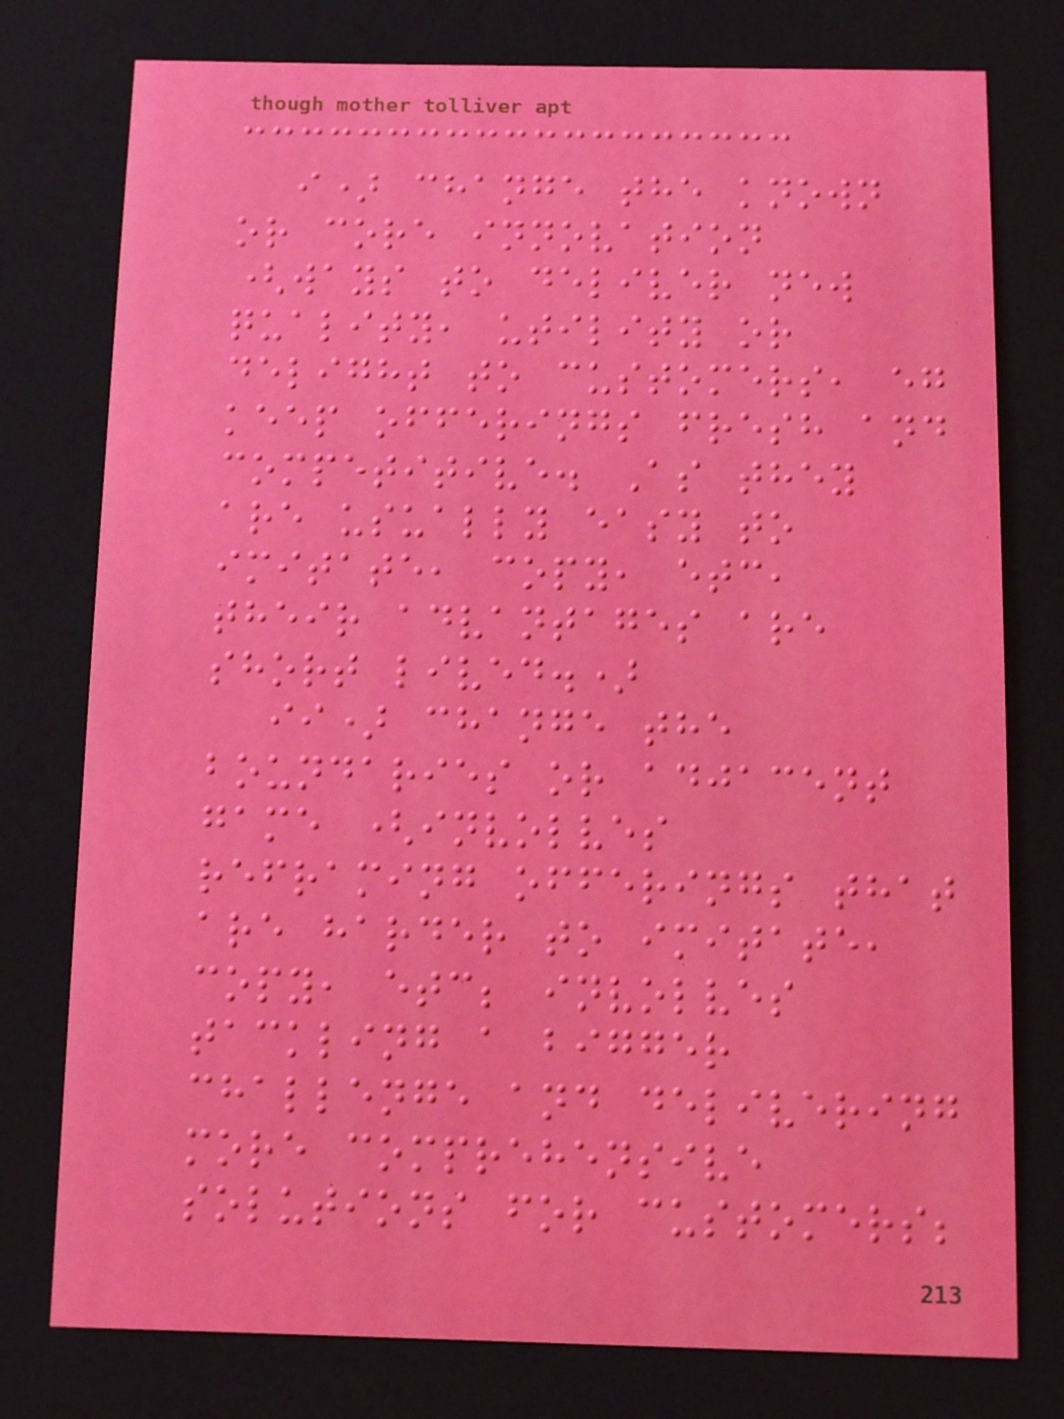i) change the known
or core innovation
(ways to deliver new
quality, utility or
delight to customers, eg
keep offerings fresh and
competitive. As they
are usually easy to
imitate, copy, etc,
their advantages are
short lived.)
ii) change the
boundaries or adjacent
game (involves
reframing offerings that
are harder to imitate,
copy, etc; involves
tackling a bigger
challenge and delivering
more comprehensive
solutions for customers;
